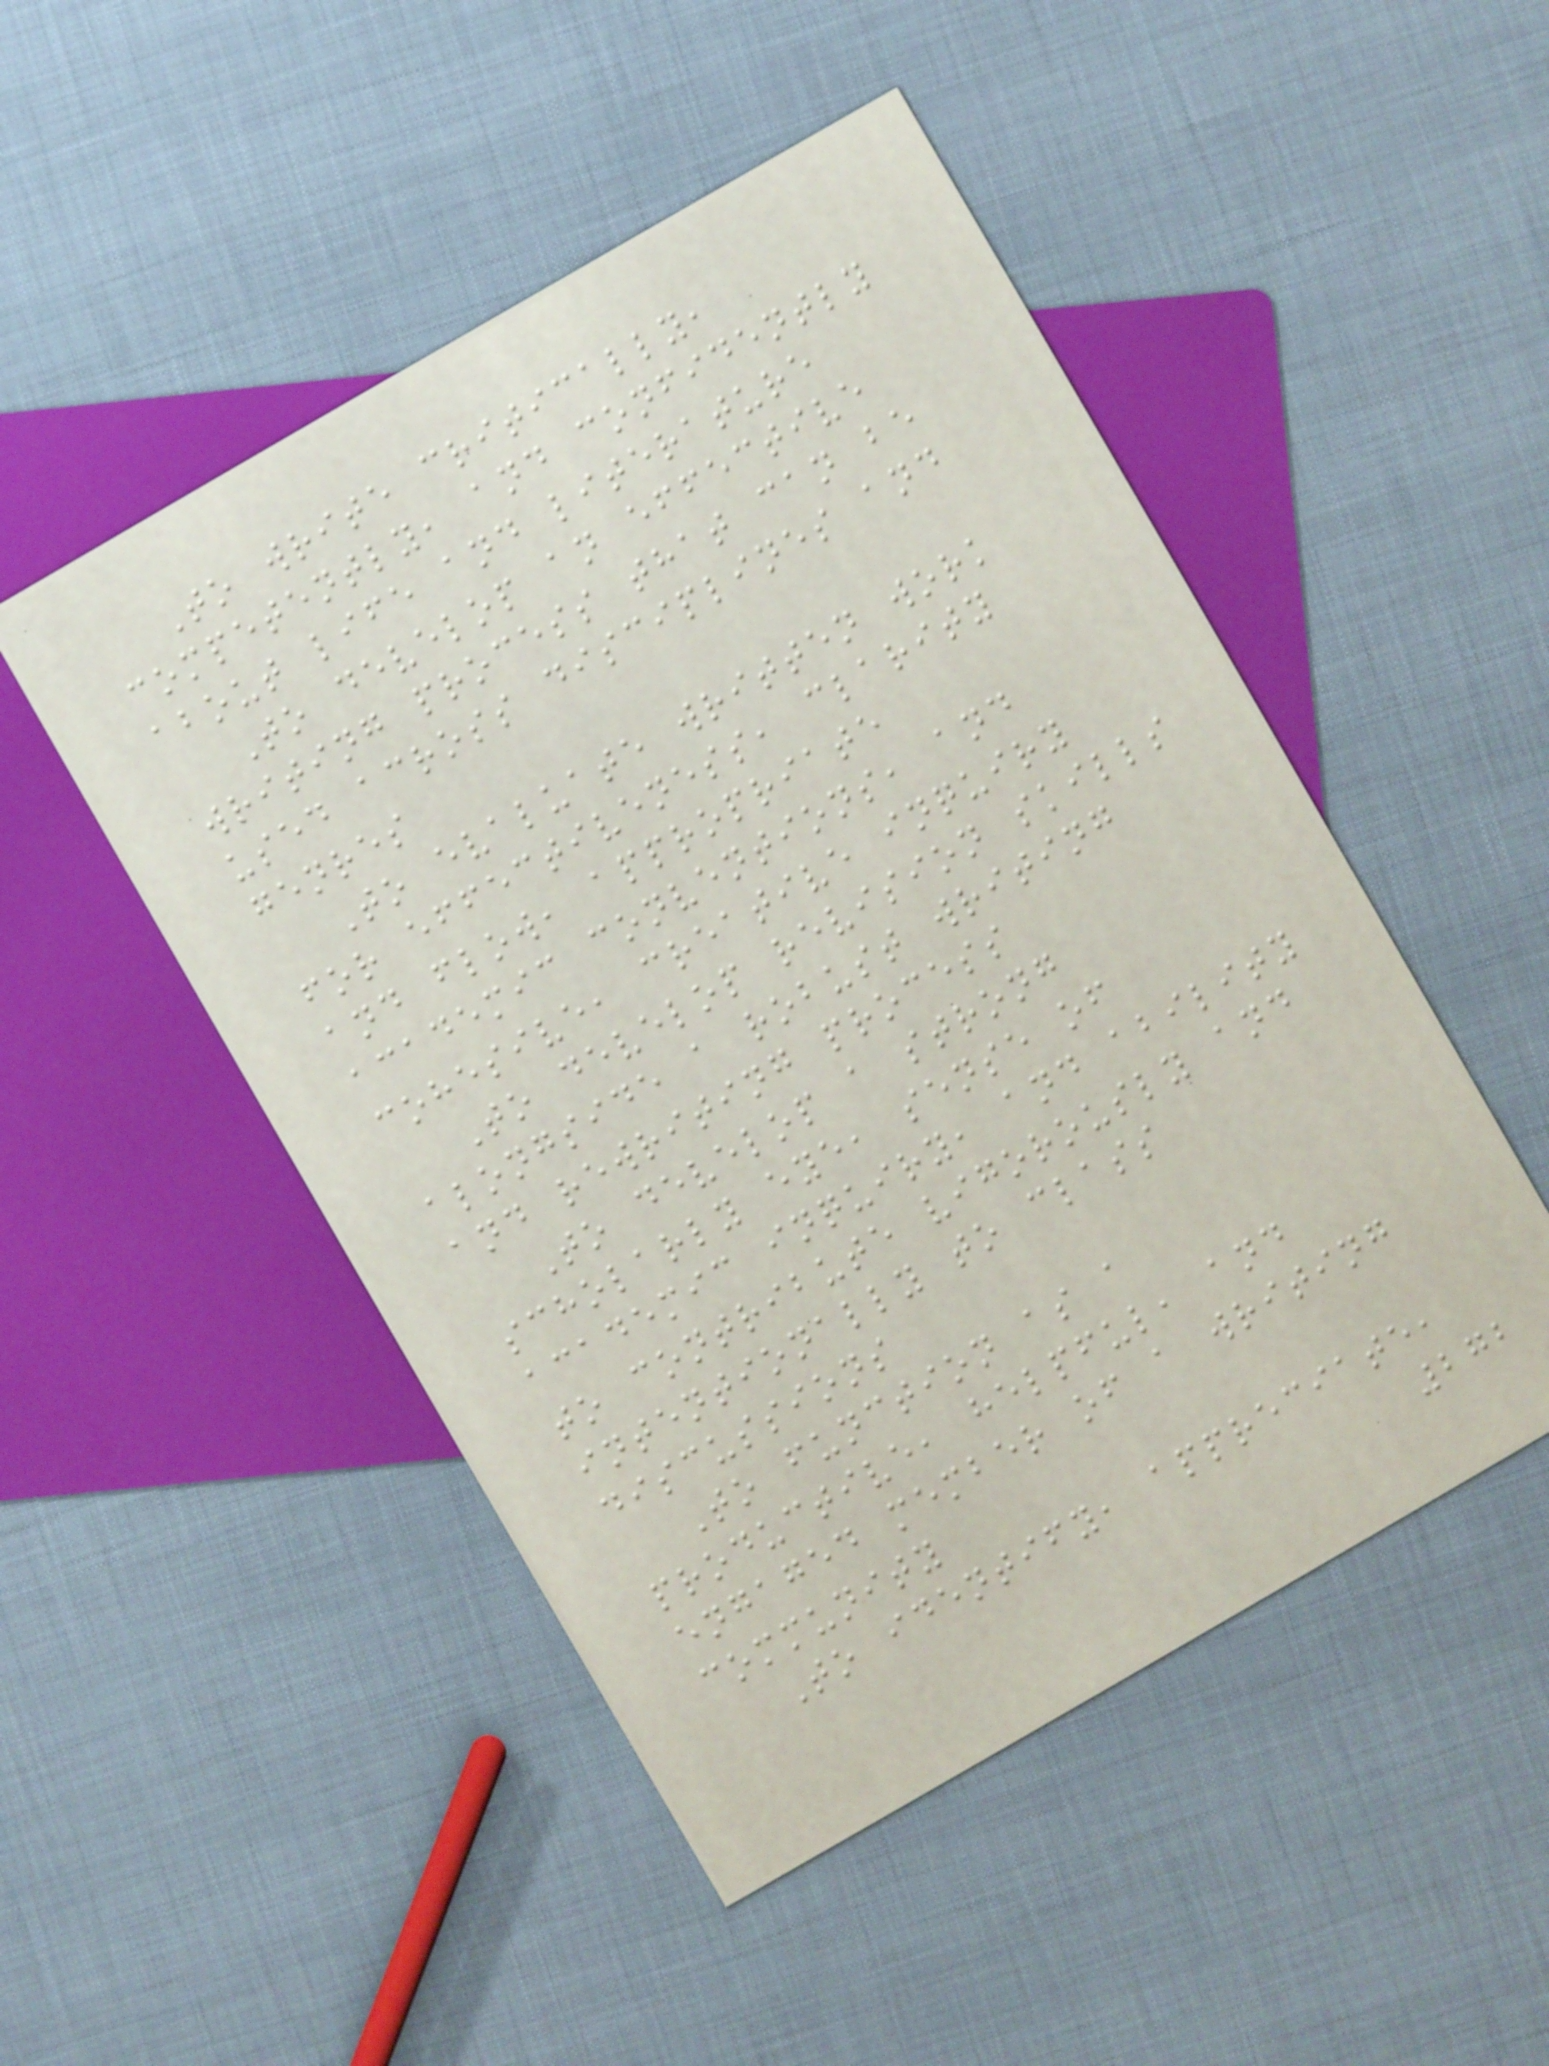To write critically,
competently, and confidently
about life and literature
To develop an effective
writing process that can be
used across disciplines and
genres
To evaluate written work
for effectiveness, clarity
and flow, appropriate
academic conventions, and
cohesive, creative inquiry
To develop revision skills
alongside a robust writing
and rewriting process
To develop a strong
scholarly eye, sense of
academic inquiry, and ability
to contribute vigorously and
intentionally to class
discussions
To function as a
productive, helpful, and
engaged member of a writing
community
To identify, appreciate,
272
